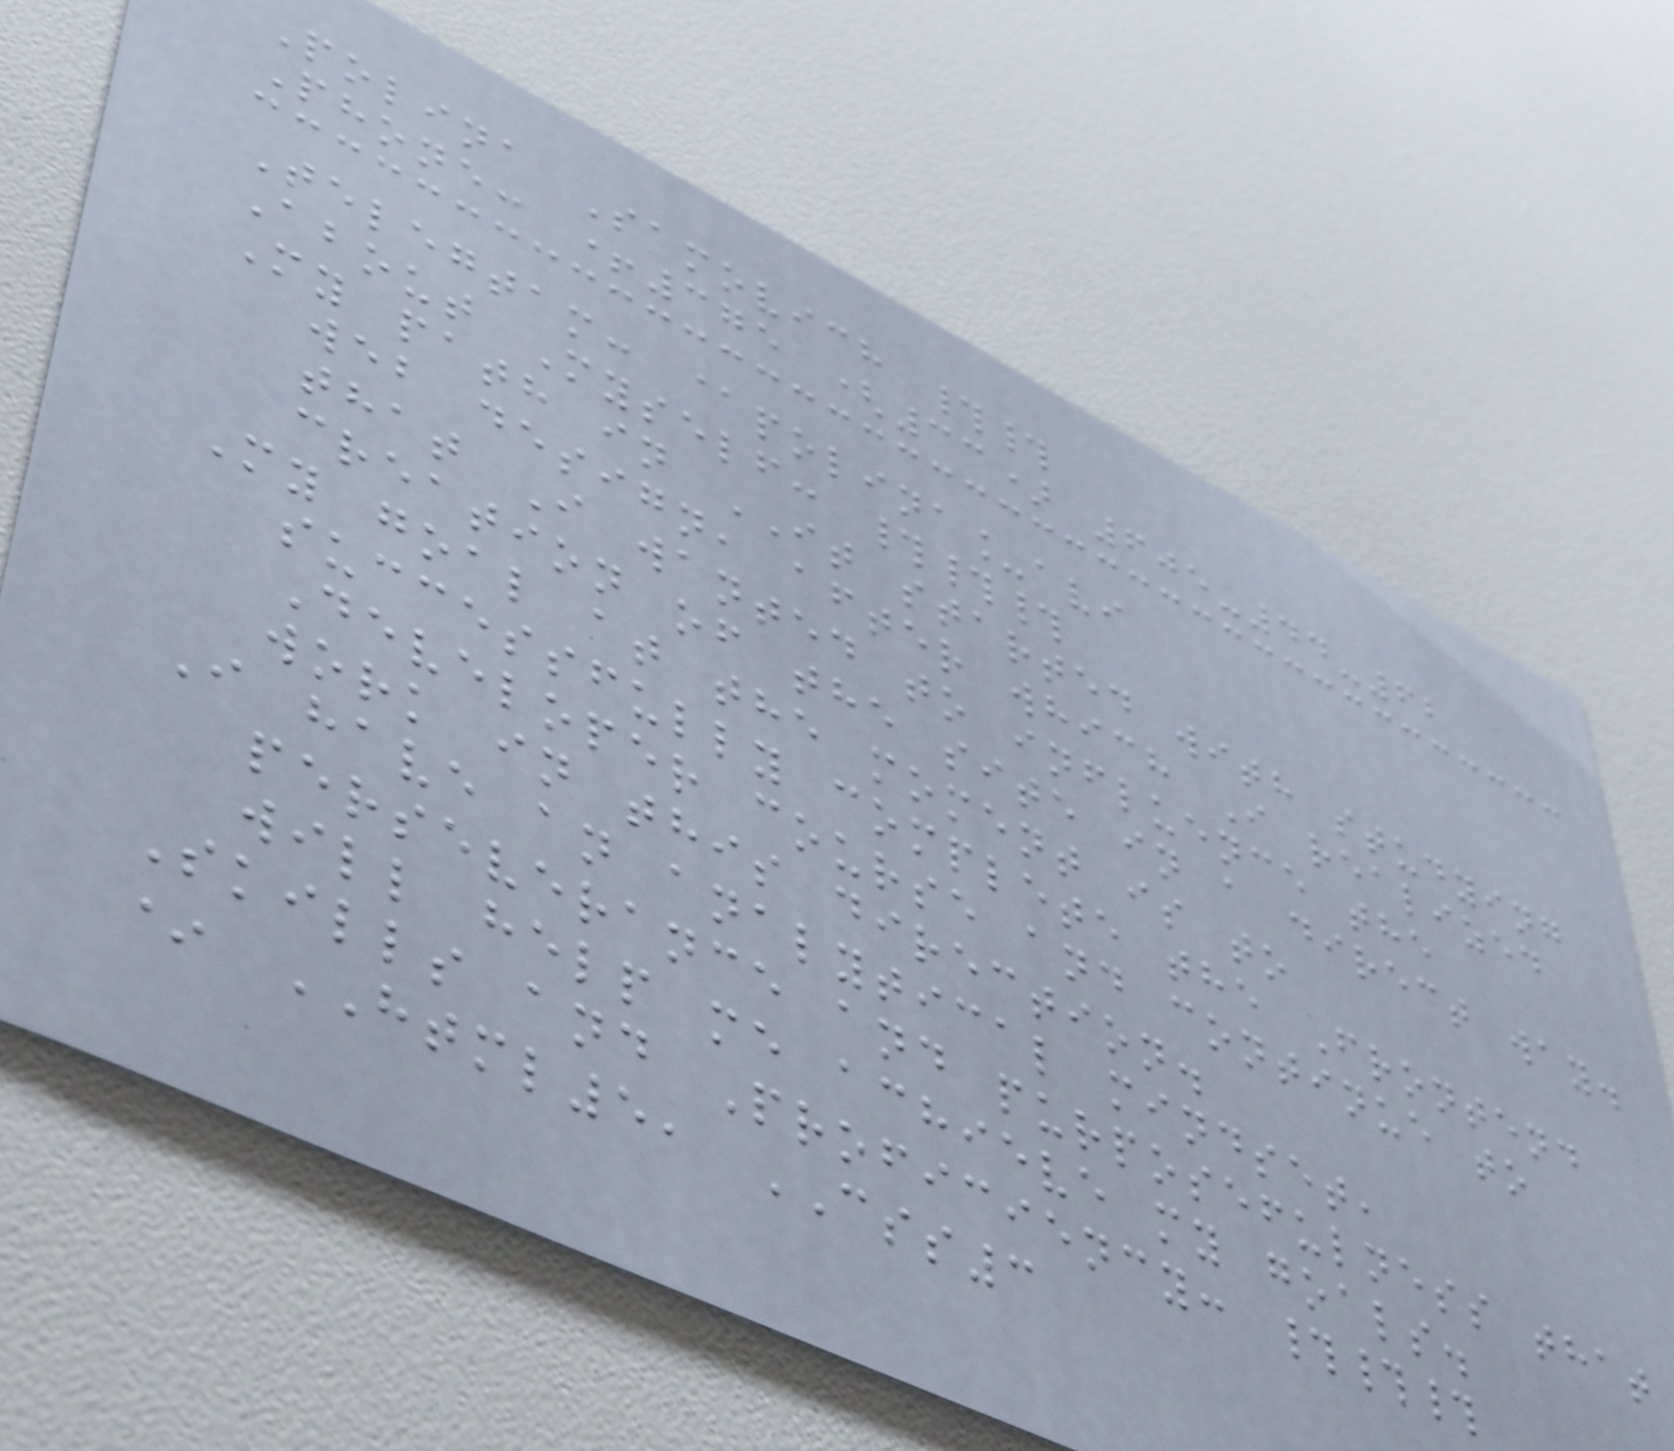Polina Samovich ##
Phone: +375 (33) 605-44-62
Telegtam: @polina_avi
About Myself: ###
My path in IT started with studying
web design, after which I realized
that I wanted to influence the
creation of the site in a direct way.
My goal at the moment is to
successfully complete the Frontend
Developer course and continue to
work in this direction.
I have an analytical mindset,
perseverance and purposefulness that
will help me achieve my goals.
Skills and Proficiency: ###
* HTML5, CSS3
